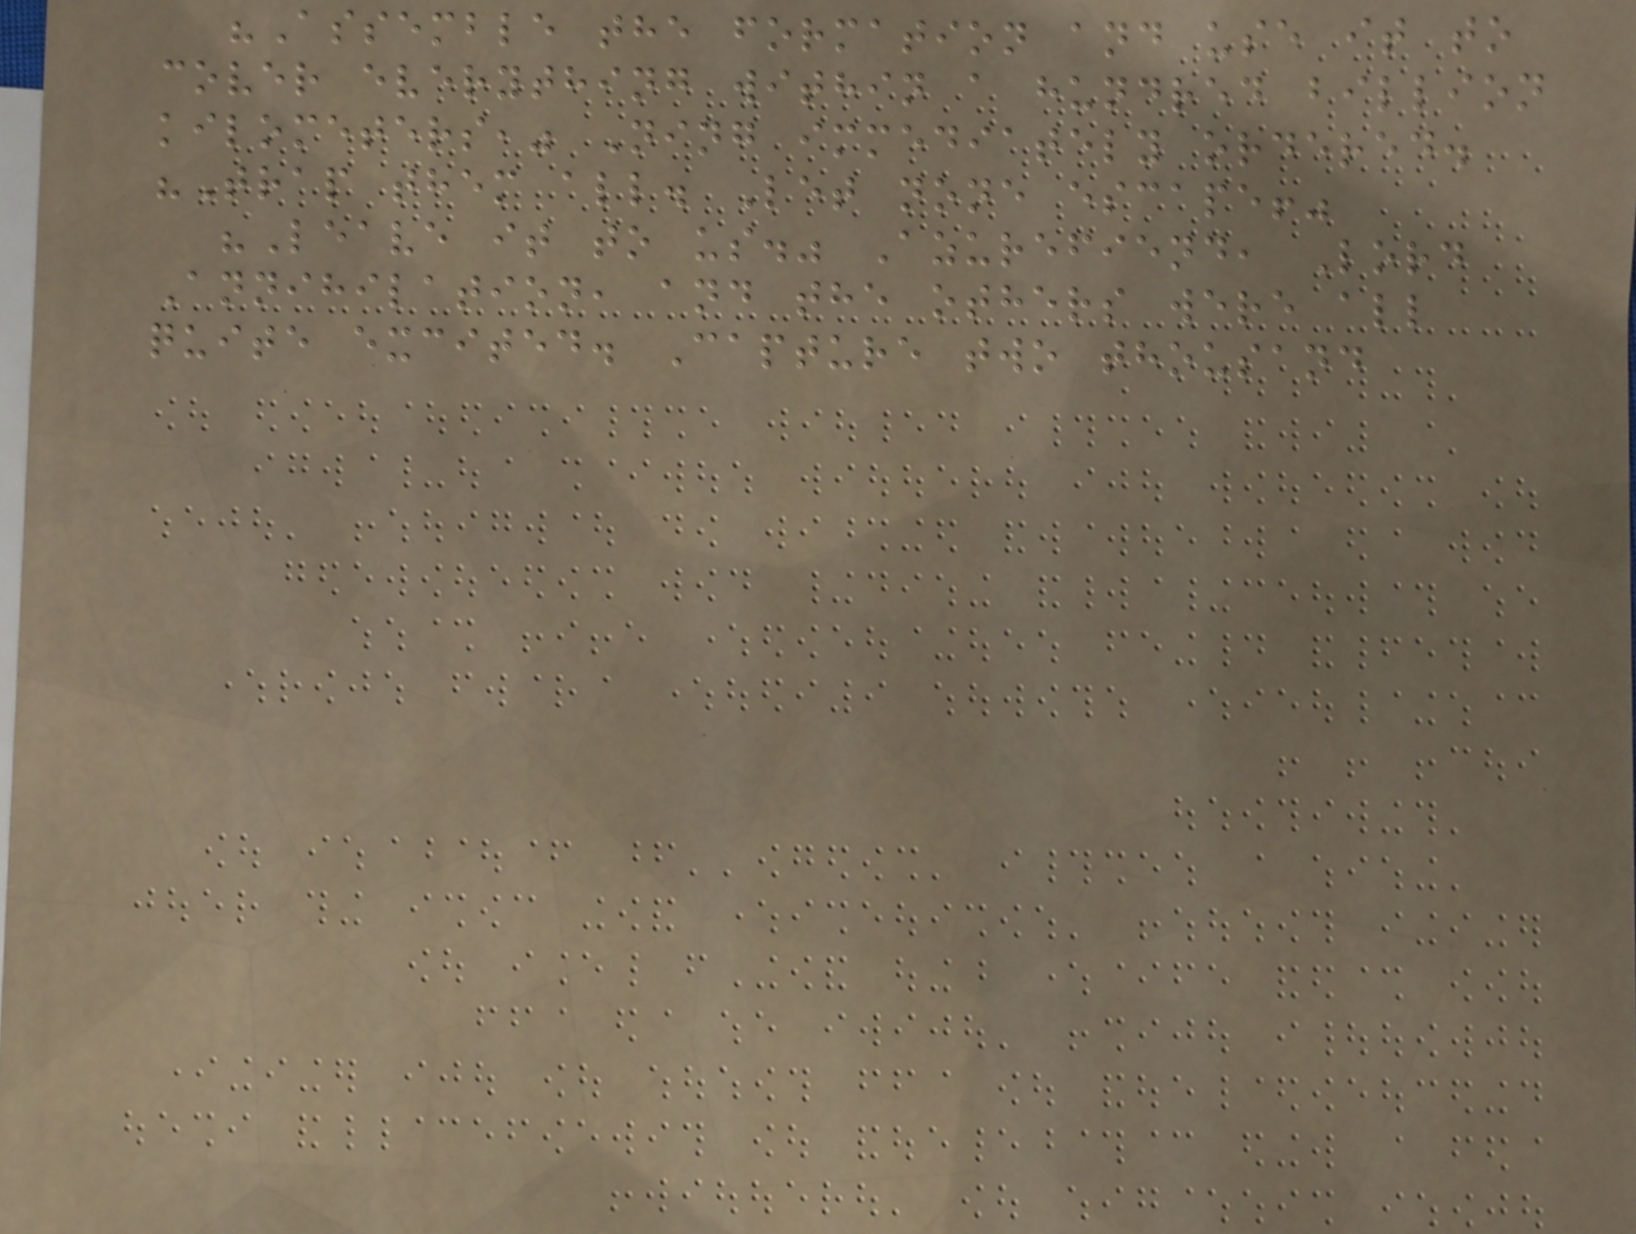"Assemble the formation and use it to
cover everything within a hundred billion
kilometers," Ning immediately ordered.
"Trap them all. Let none escape!"
"Leave it to us." Azurefiend, Lord
Annihilation, and the others were all
quite excited. Capture two thousand
